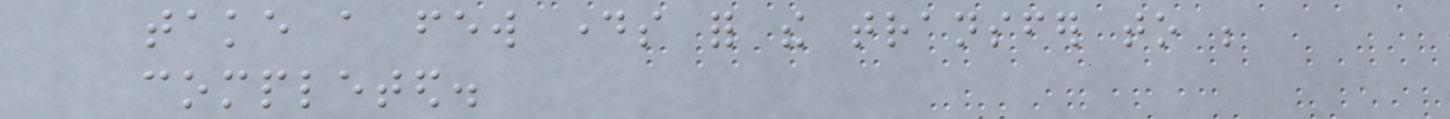take a few days for the transfer to be
completed.
